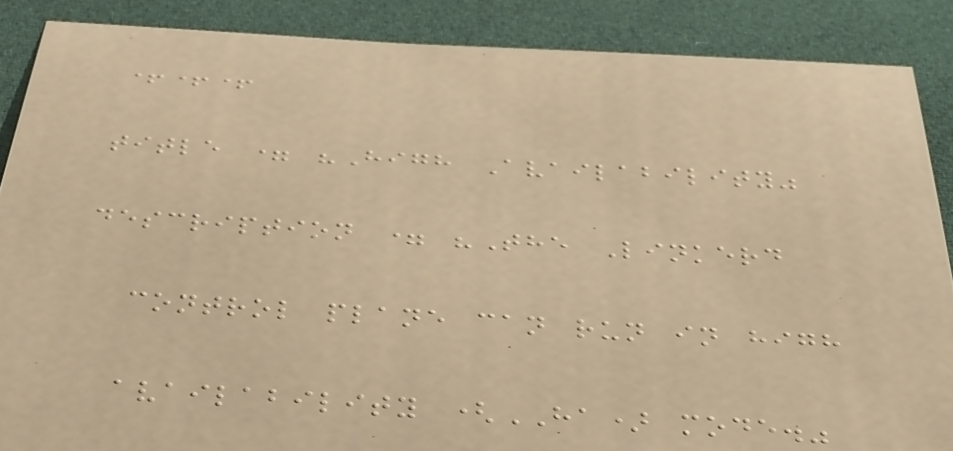+++
title = "High Availability"
description = "The Linkerd
control plane can run in high
availability (HA) mode."
